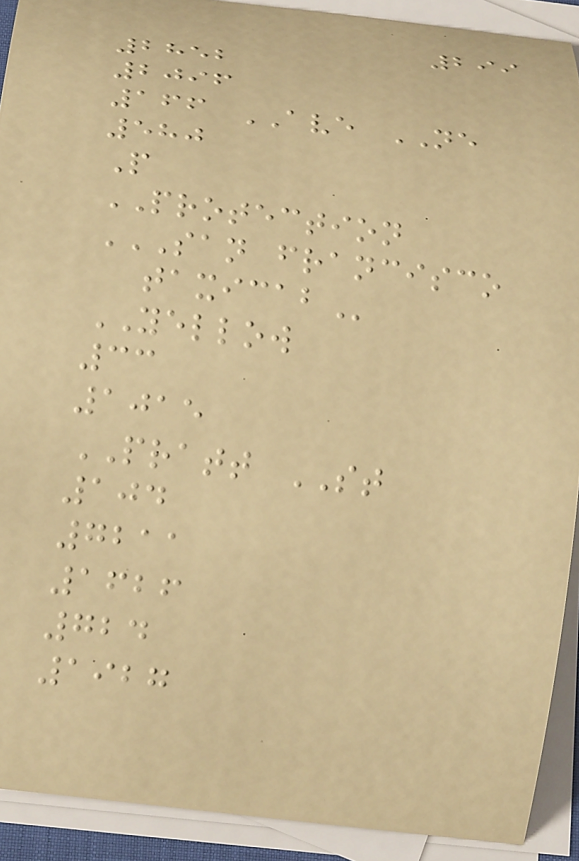299
2852
2096
166 AVE NE
580
P
PROTECTION
SAN FRANCISCO
TAXICAB
YELLOW
33
1015
PRATT ST
104
7211
1626
724
1927
